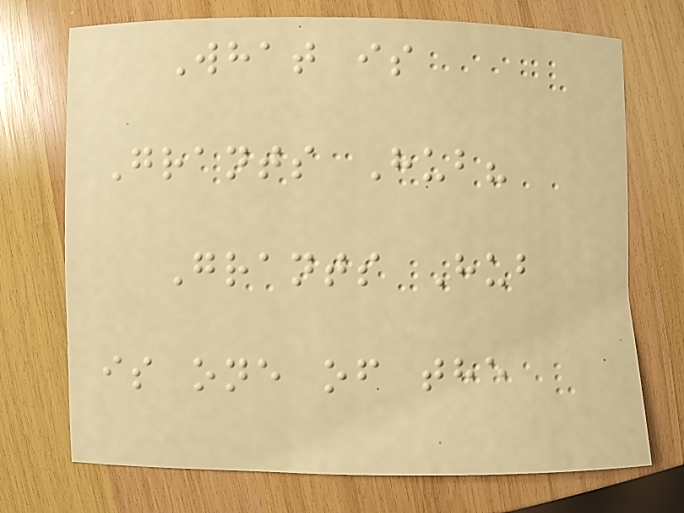What is
Grants Hub?
Grants Hub
is one of the
